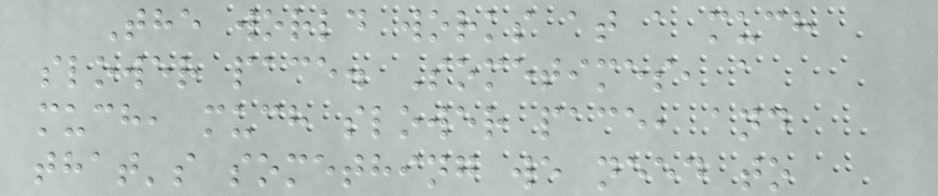The world works at a much
slower pace. Sometimes, a
much, much slower pace, and
that's something we need to
